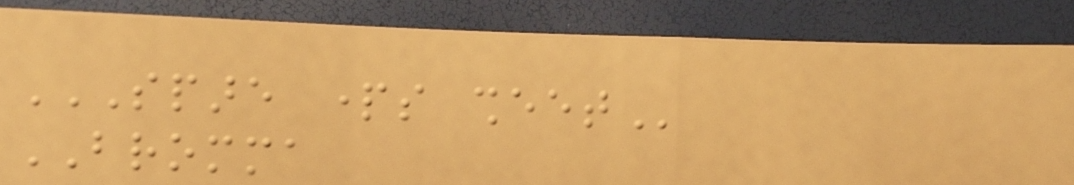SPARE PARTS SHEET
BROMMA
